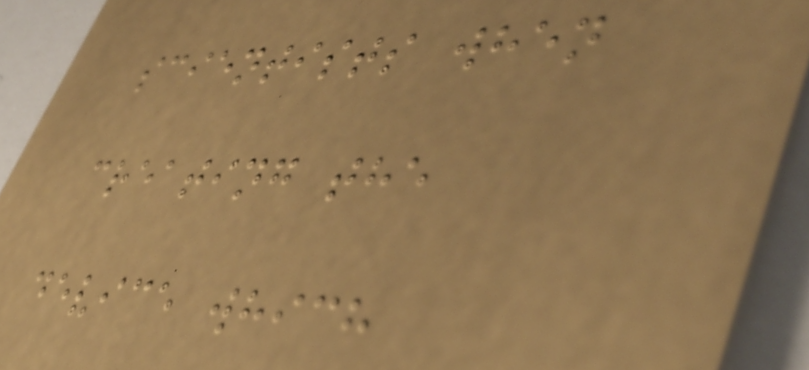scientists when
creating the
device which
